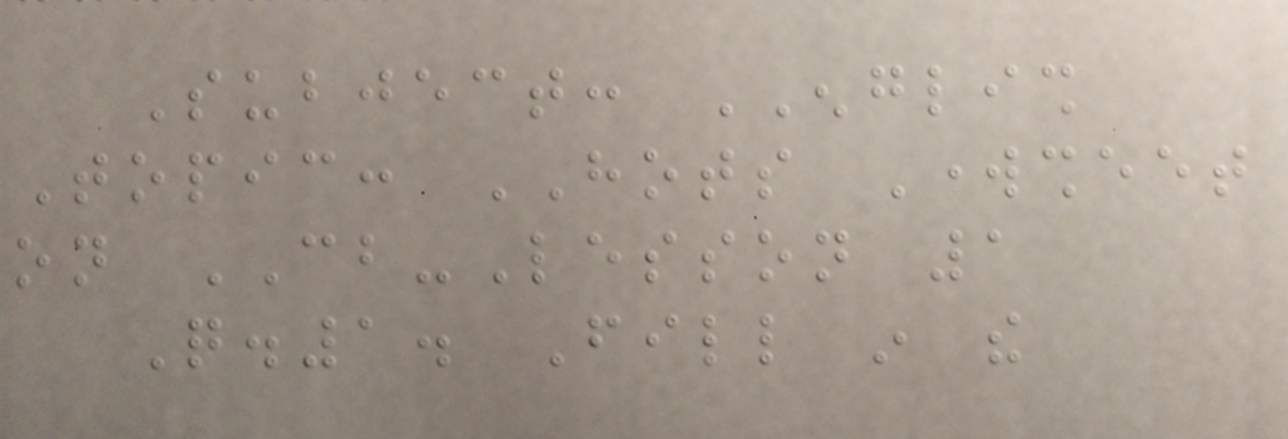Subject: ENGLISH
Topic: HOTS Worksheet
on CB-Lesson 1
Q.1. Fill in the
